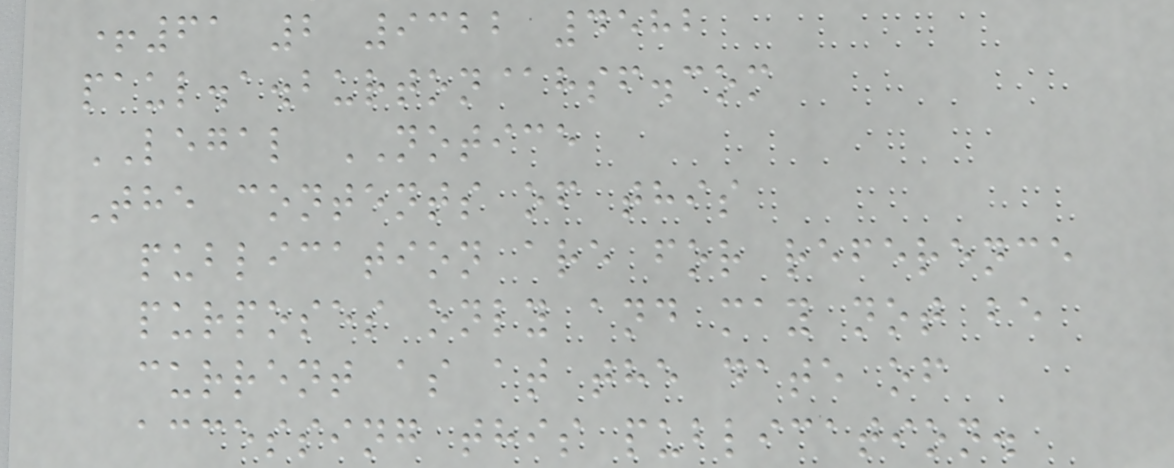+61 2 9322 4582
paul.a.burton@hsf.com
LEGAL NOTICE
The contents of this
publication are for reference
purposes only and may not be
current as at the date of
accessing this publication.
